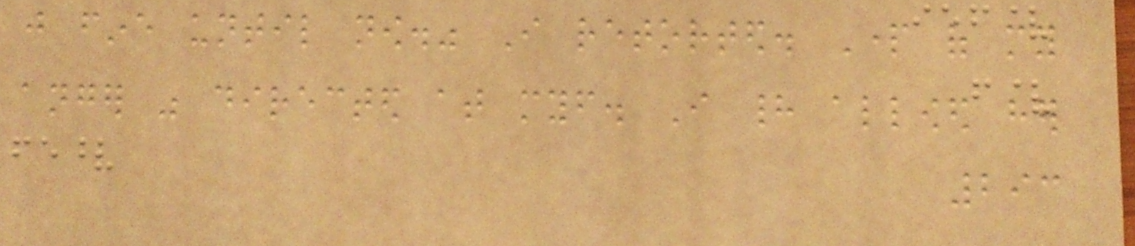just fine until now." I retorted. Part of my
anger was directed at myself. I had allowed her
293
